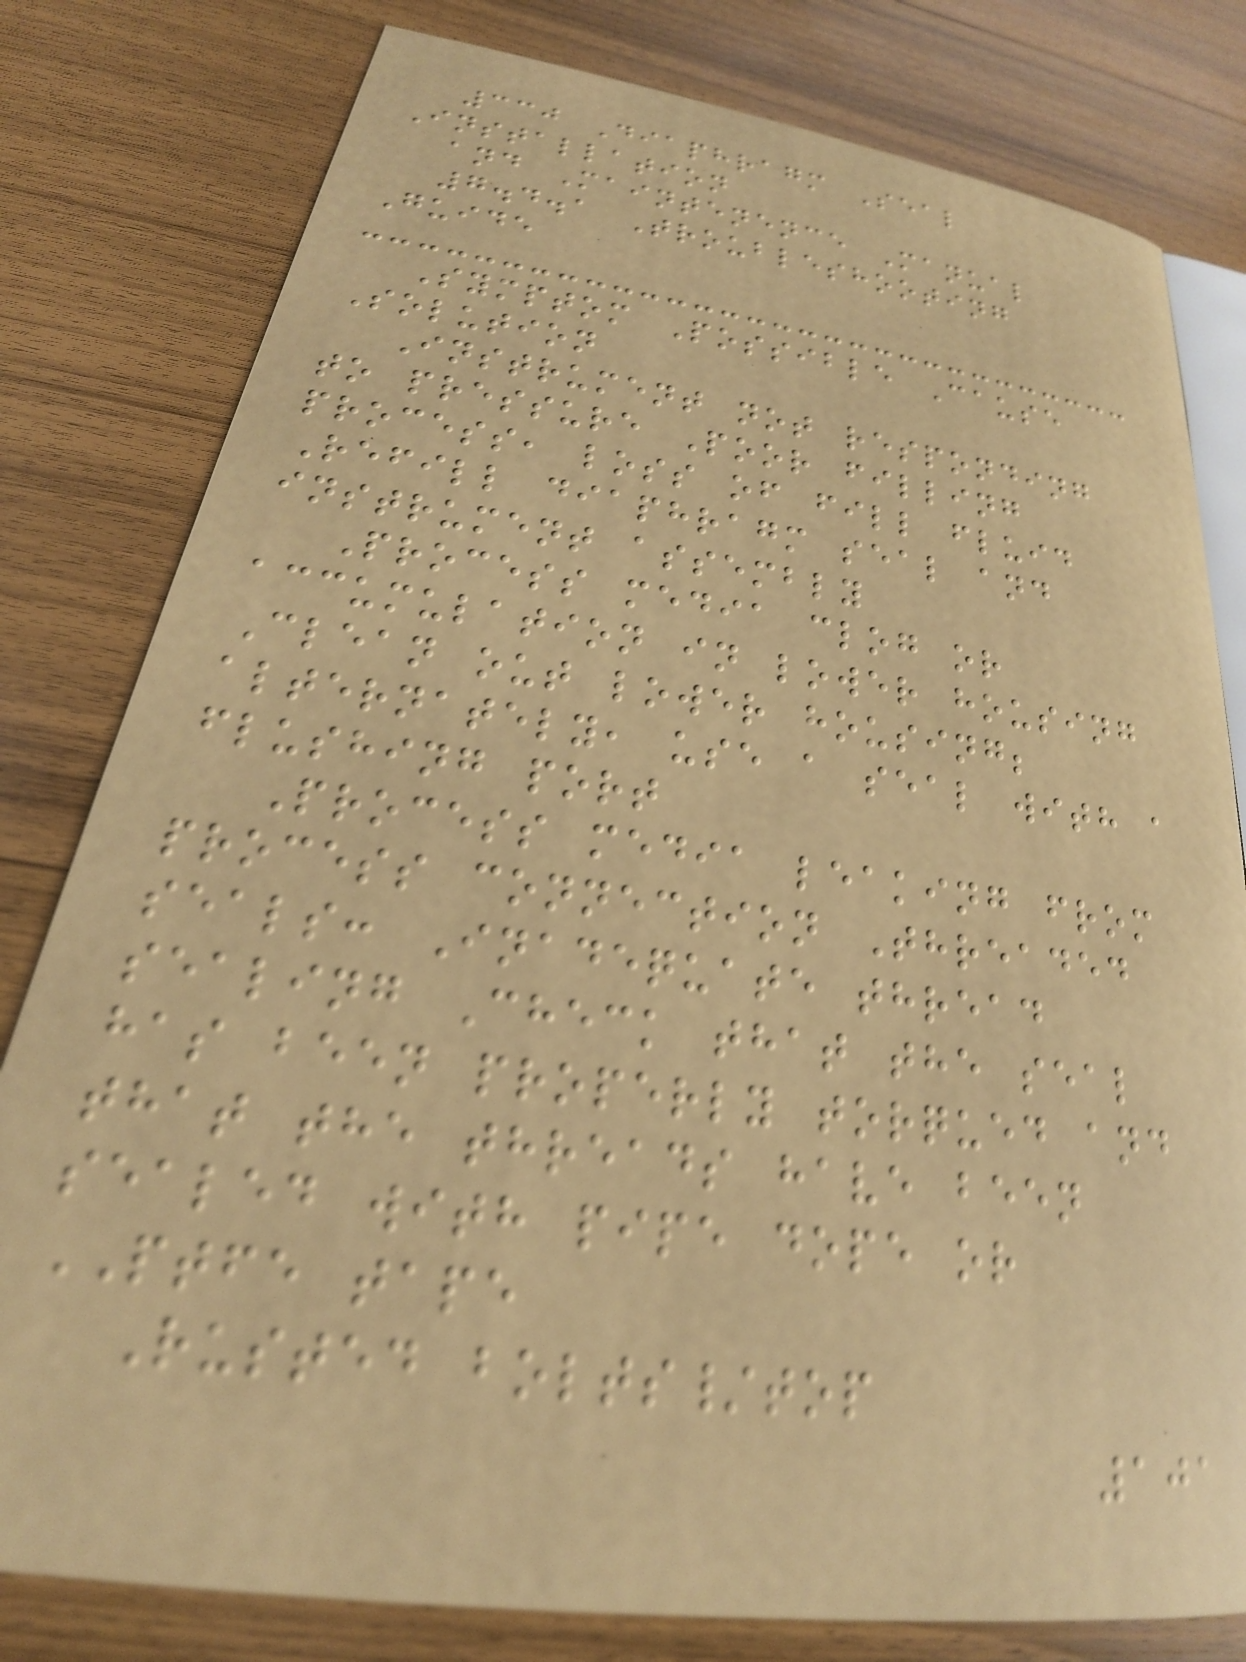330 Diaphragm Seal
Installation
and Maintenence Manual
7.4.1 Troubleshooting
Guide
Symptom Possible Cause
Solution
Instrument not responding
to pressure Poor filling
process, loss of fill fluid
Refill diaphragm seal and
instrument assembly
Process media clog or
accumulation in lower housing
Clean out lower housing;
alternately, use a seal with a
flushing port
Process media leaking from
process connection Threaded
seals: Inadequate thread
sealing Check that the seal
has been properly torqued and
that the threads have been
sealed with pipe dope or
PTFE tape
Rusted bolts/top
101
